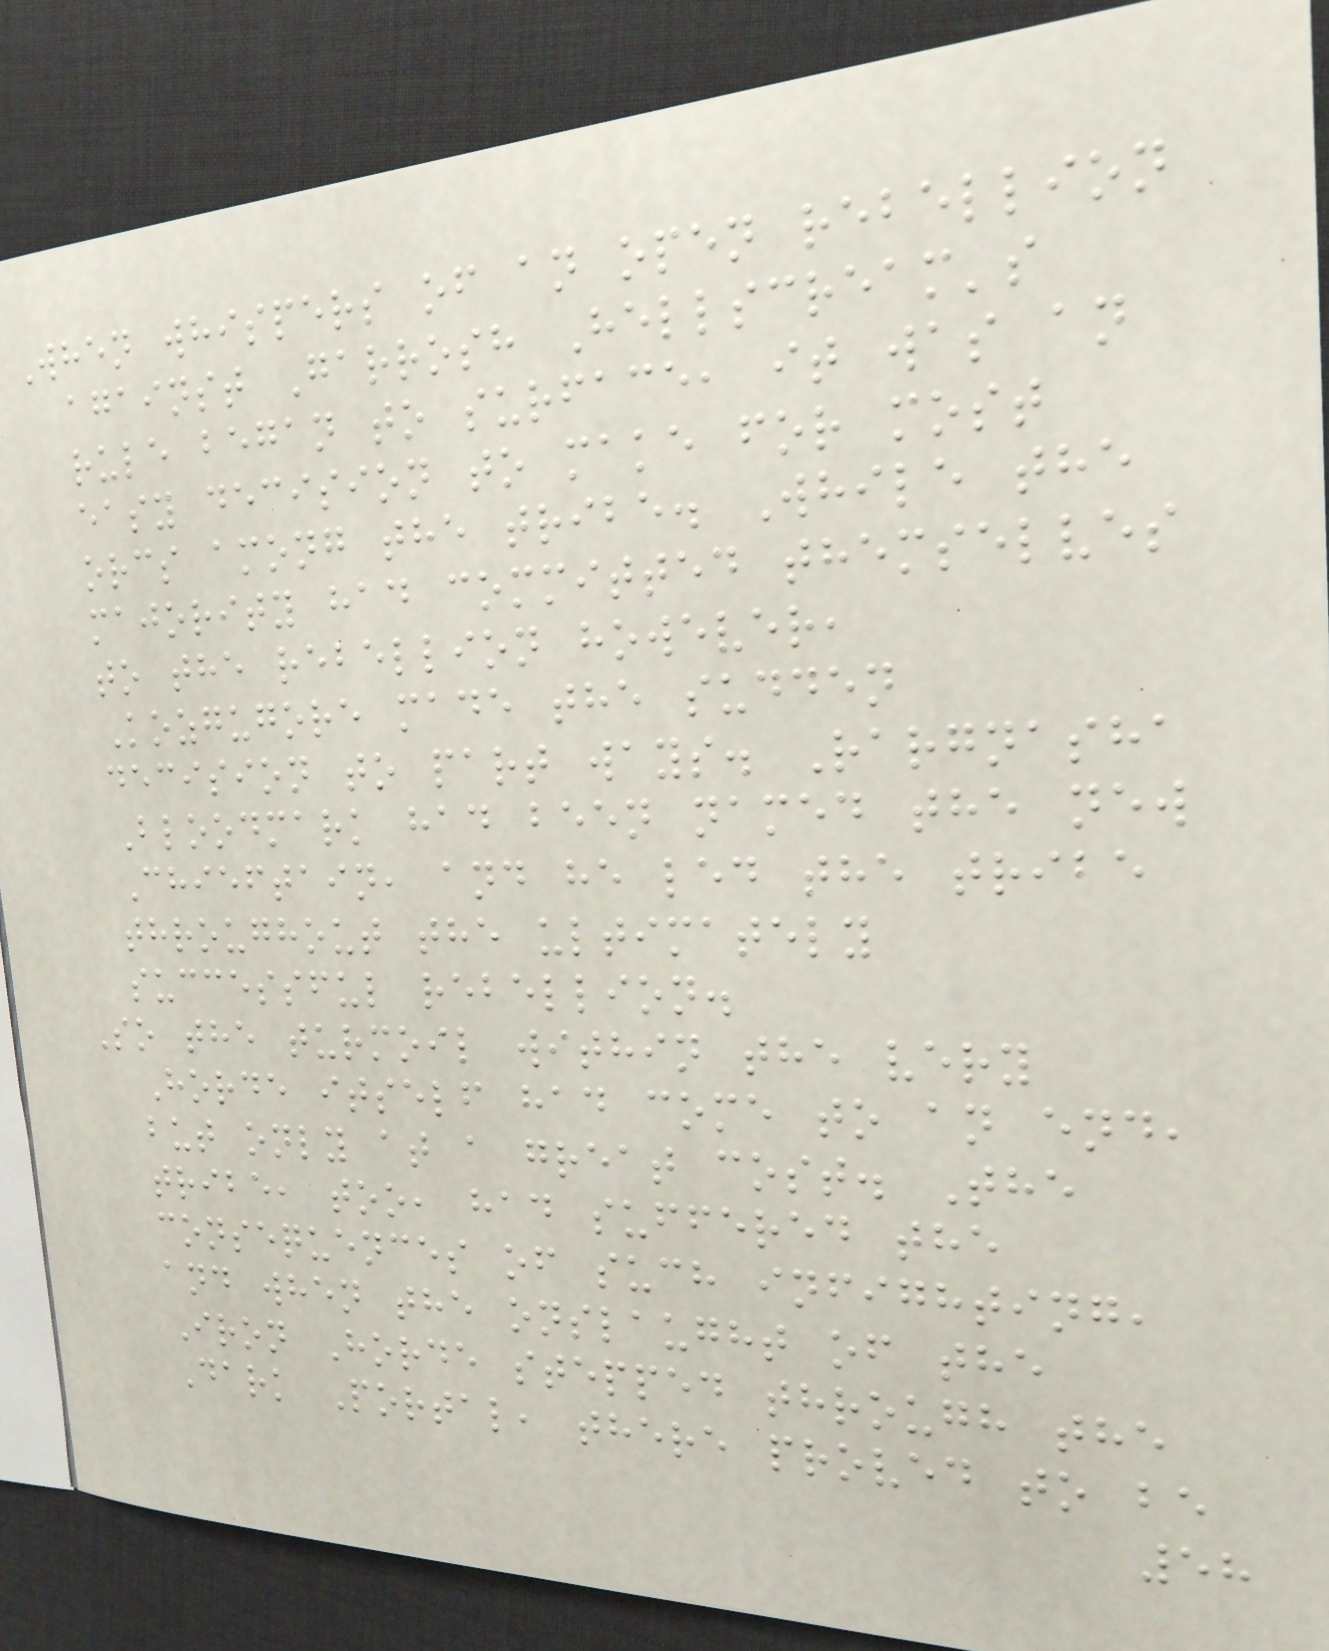When whispers of an open rebellion
against Garrosh Hellscream's
rule began to surface, it was an
easy decision to make for most
orcs among the tribe. While the
majority had committed themselves
to the rebellion however,
Kozgugore made the sudden
decision to part ways. Rargnasha
Bloodmark had been named the new
Chieftain, and he led the tribe
throughout the ultimately
successful rebellion.
So the turmoil within the very
Horde itself had come to an end,
but only at a great cost. The
tribe, too, had suffered the
consequences of such infighting,
and when the onslaught of the
Iron Horde stepped through the
Dark Portal, there proved to be
58
